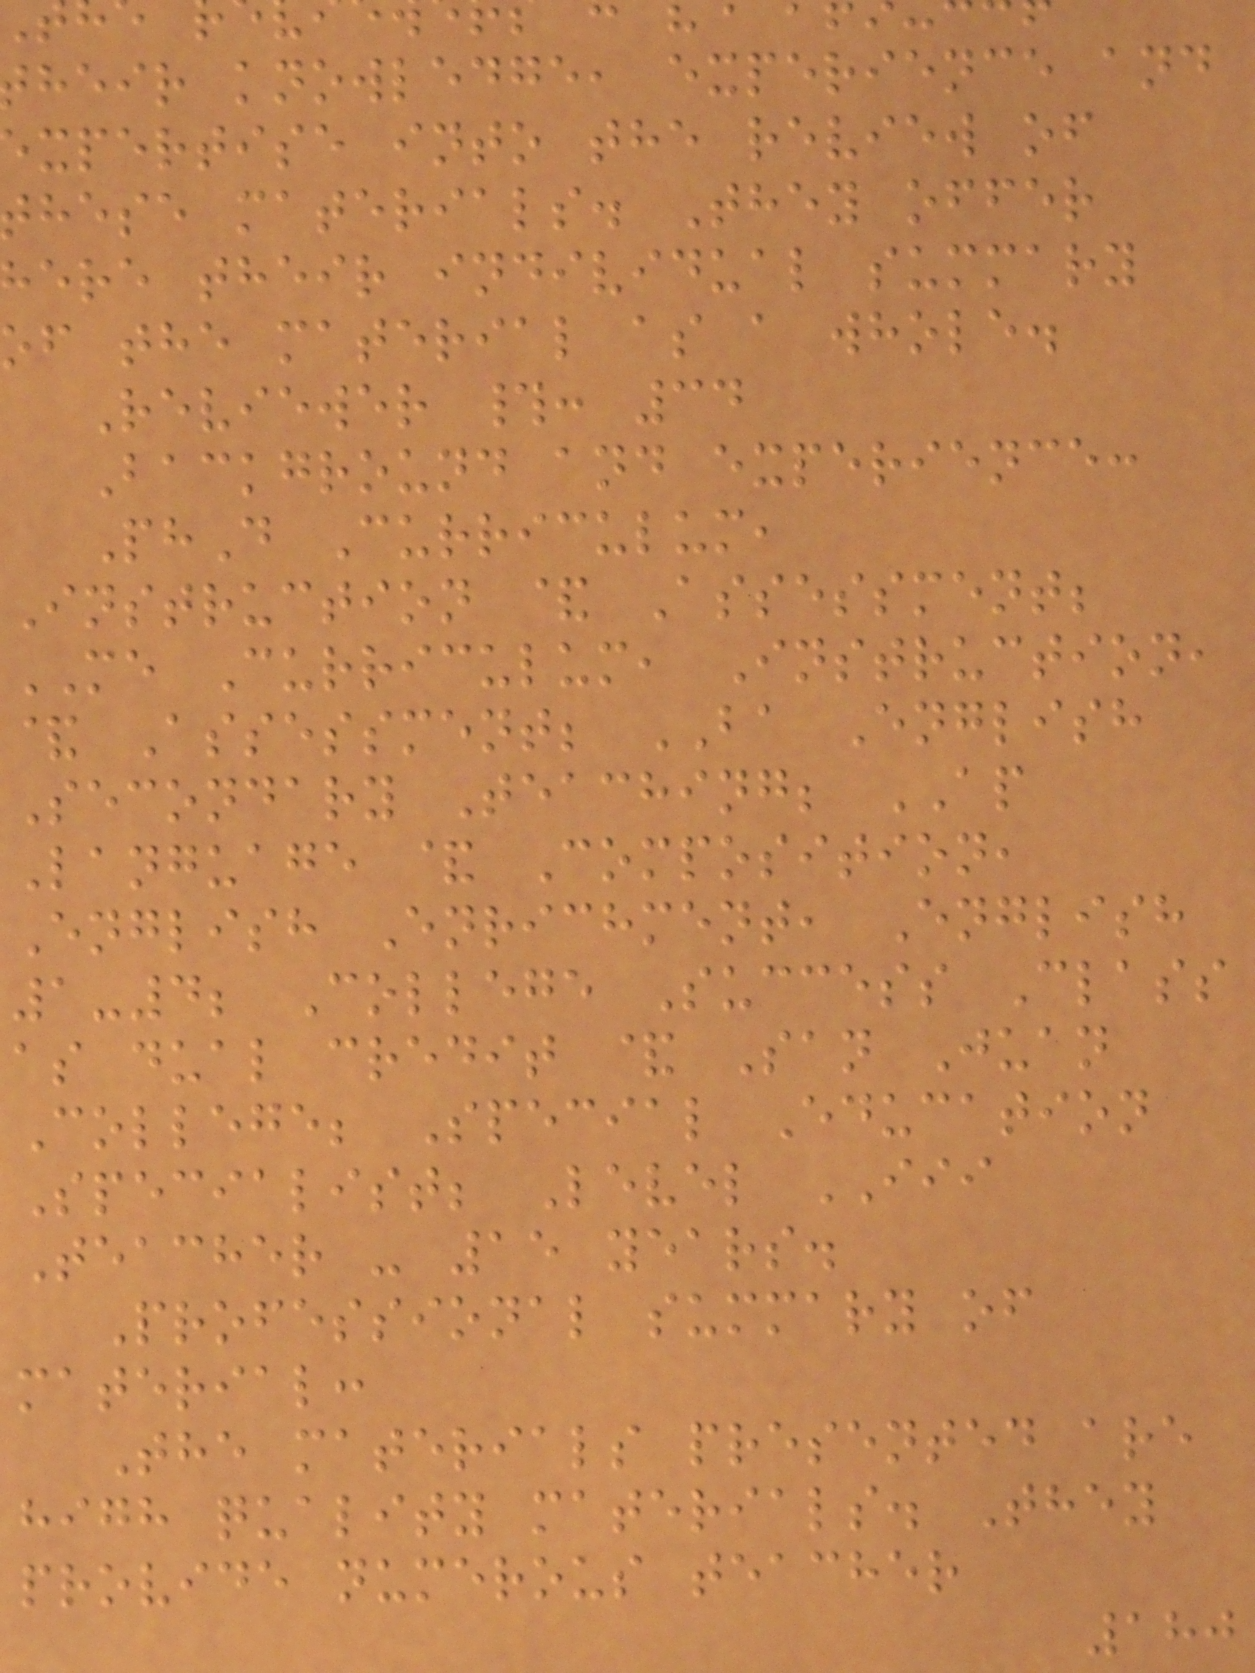heir knowledge, experience and
xpertise into the review of
hese materials. They offer
here their individual summary
of the material as a whole.
Reviewer #: 34
Background and experience:
PhD Curriculum,
Instruction & Assessment;
ME Curriculum, Instruction,
& Assessment; BA English
Secondary Teaching; AP
Language & Composition,
English Enrichment, English
1-4; College Success Class
as dual credit & San Juan
College; Special Education
Specialist; Level III
Teacher - 15 years.
Professional summary of
material:
The materials presented are
high quality materials. They
provide numerous teacher
180
